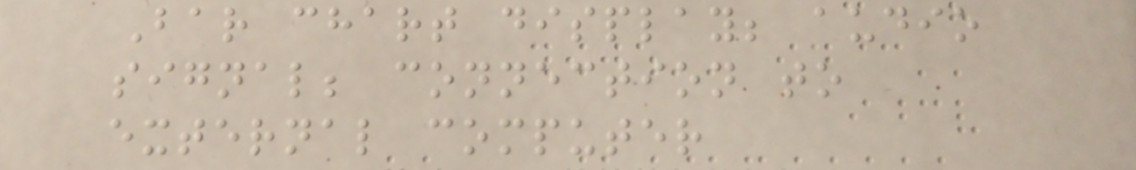Bar chart display; audio
signal; connection to
external computer
